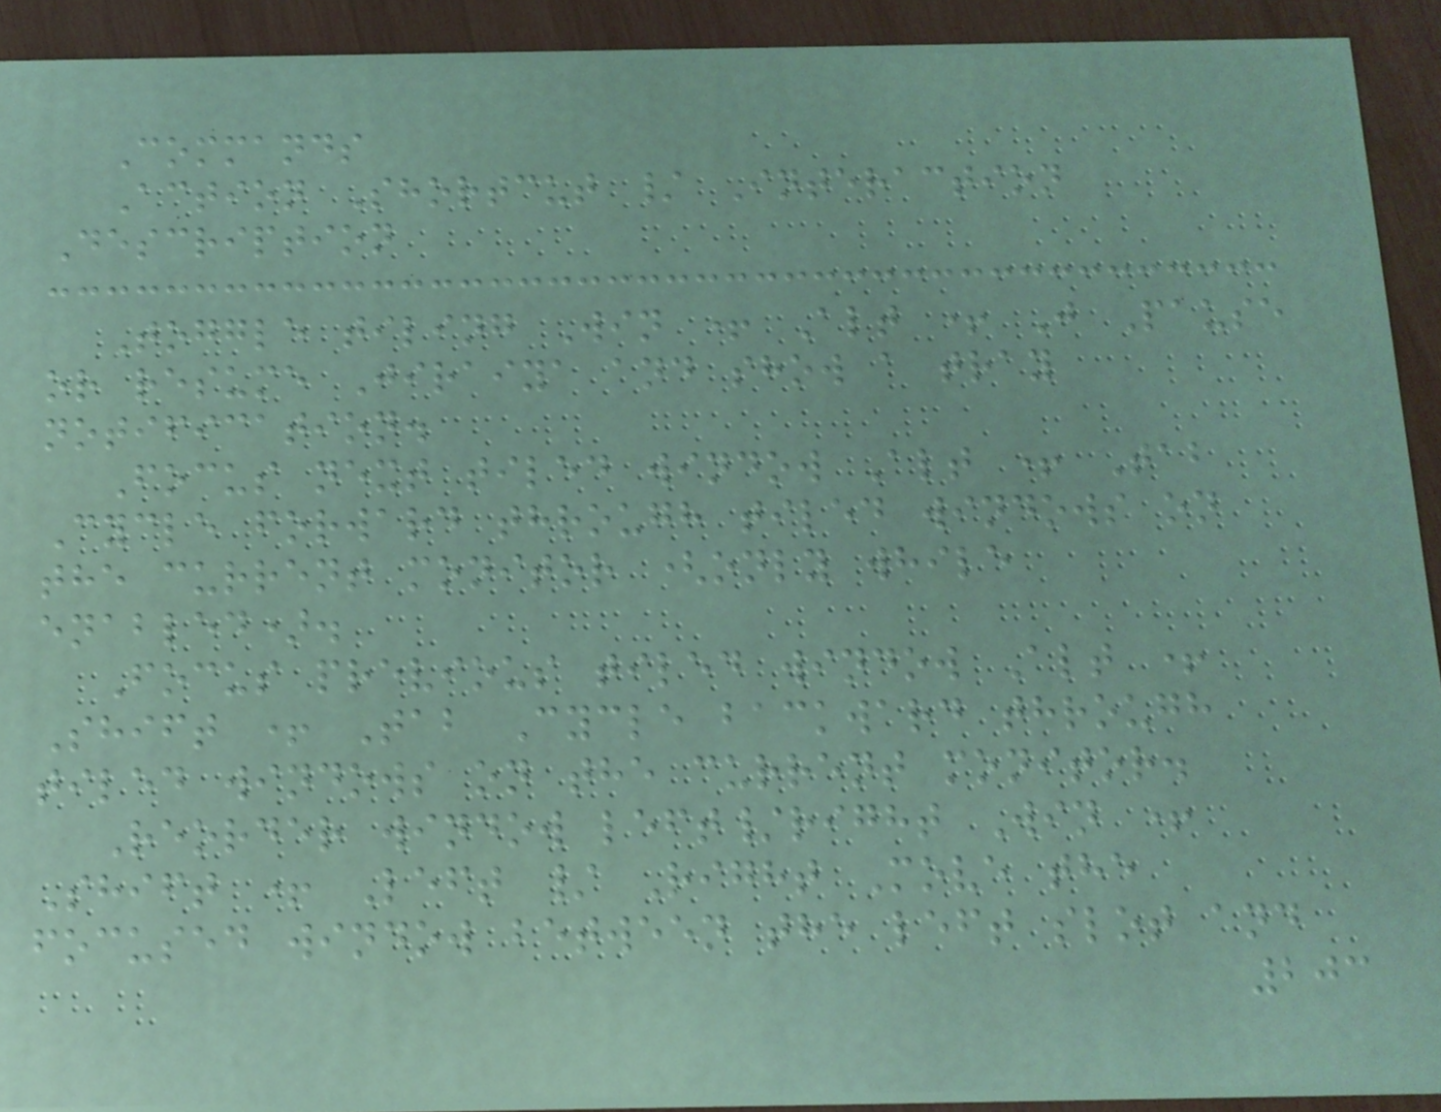Commands
Action Shortcut / Interaction
Description
Toggle tiling Win + Alt + J Pause
or resume Jiraiya and show a tray
notification.
Focus next tiled window Alt + Tab
Cycle forward through tiled windows on
the current monitor (only while
enabled).
Focus previous tiled window Alt +
Shift + Tab Cycle backward through
tiled windows on the current monitor.
Reorder window left/right Win +
Shift + Left / Right Move the
focused window between the left slot and
203
